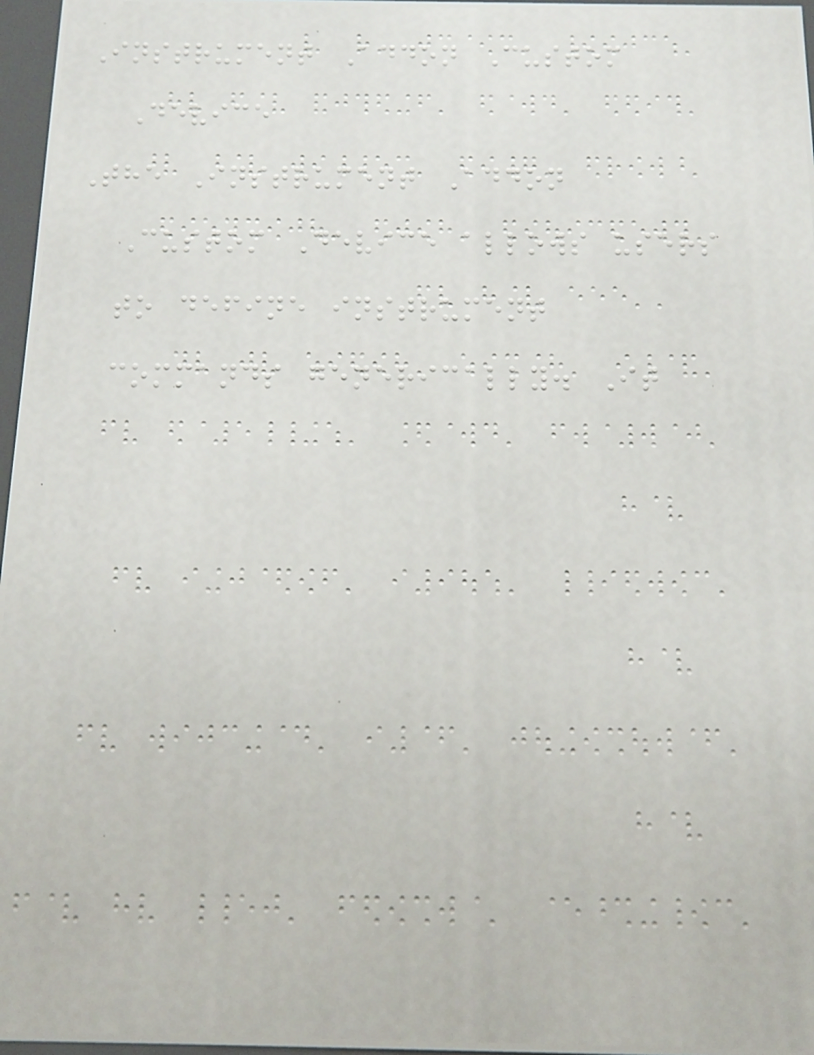Instrument Addon Custom
Device
The Instrument Addon
Custom Device allows users
to define instrument
commands generically. It
